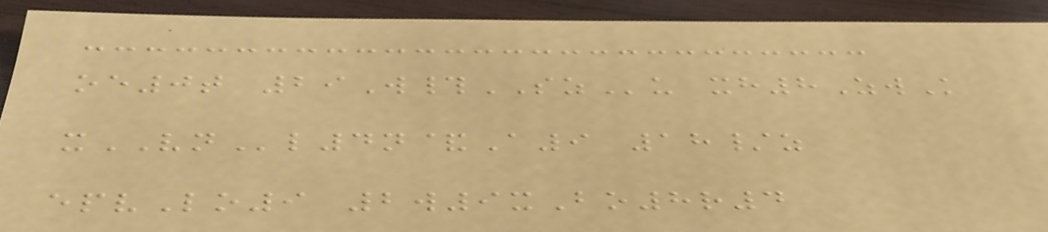oe0t 29W#SZu xh8ZwK
xVNl4n&A9 18/z
epvLo9 2w9xBo8r4
